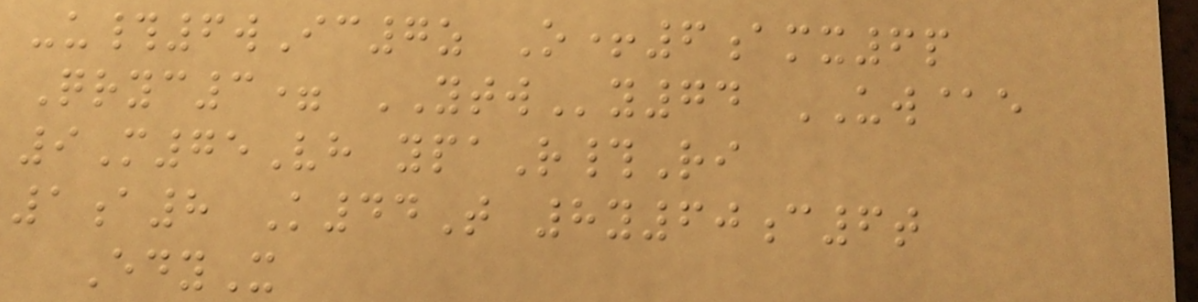-u#6wIc7z O+6amx6p
Qryc3= YTWy74 UW@e
9M75Vh ypaR#Ri
1a8 K44T 8y60c6t
EdyX
